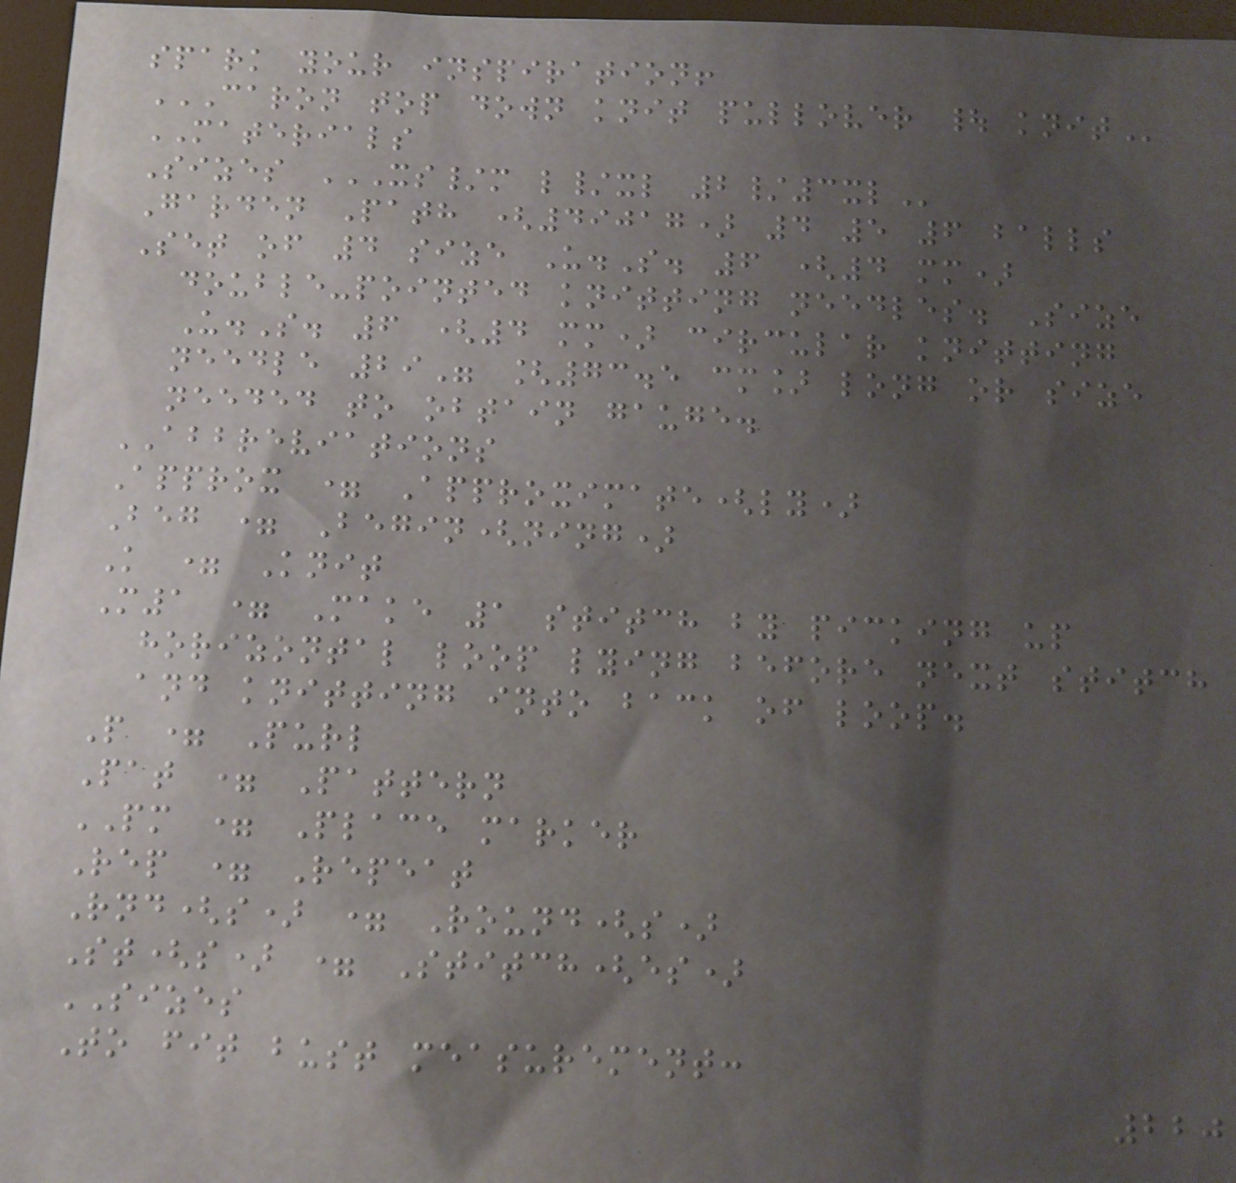spark your inspiration!
CARON TOP DOWN KNIT PULLOVER | KNIT
MATERIALS
Sizes XS/M L/XL 2/3XL
Garden Path (49017) 4 5 6 balls
Set of 4 size U.S. 6 (4 mm)
double-pointed knitting needles. Size
U.S. 6 (4 mm) circular knitting
needle 29" [73.5 cm] long or size
needed to obtain gauge.
ABBREVIATIONS
Approx = Approximate(ly)
Beg = Begin(ning)
K = Knit
M1 = Make 1 stitch by picking up
horizontal loop lying before next stitch
and knitting into back of loop.
P = Purl
Pat = Pattern
PM = Place marker
Rep = Repeat
Rnd(s) = Round(s)
St(s) = Stitch(es)
SIZES
To fit bust measurement:
220
